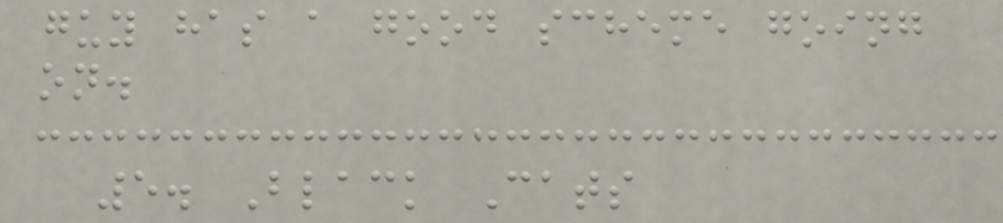guy has a good scheme going
on.
5. Black Cats
